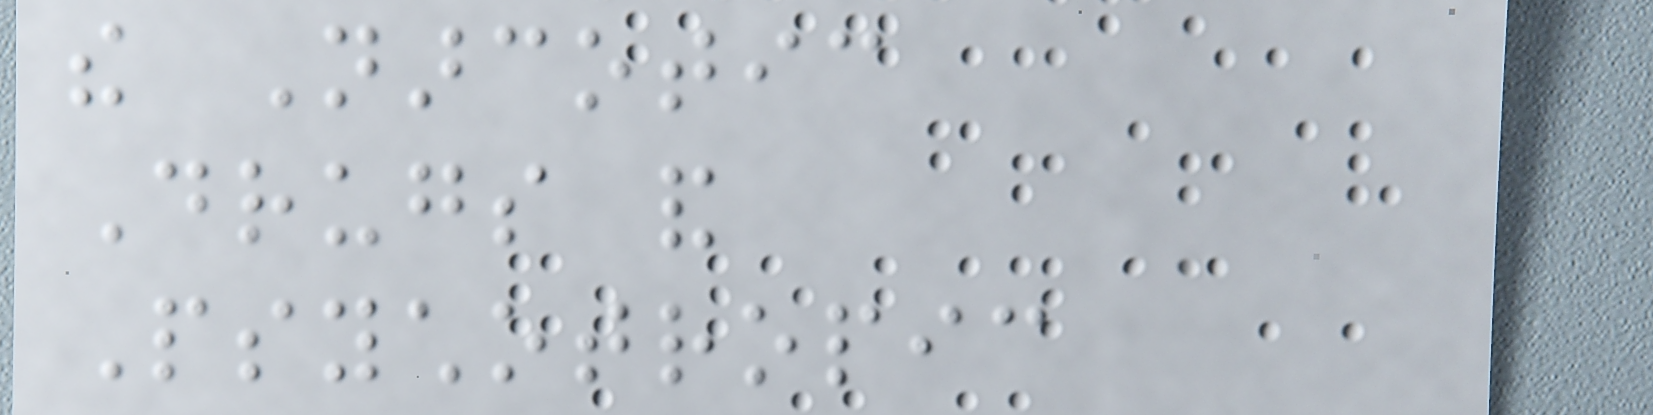the Narcotic
Drugs and
Psychotropic
